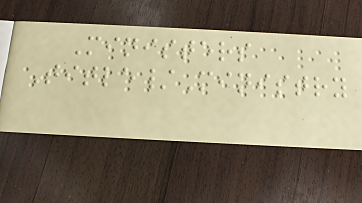Ministers
Title/Ministry
